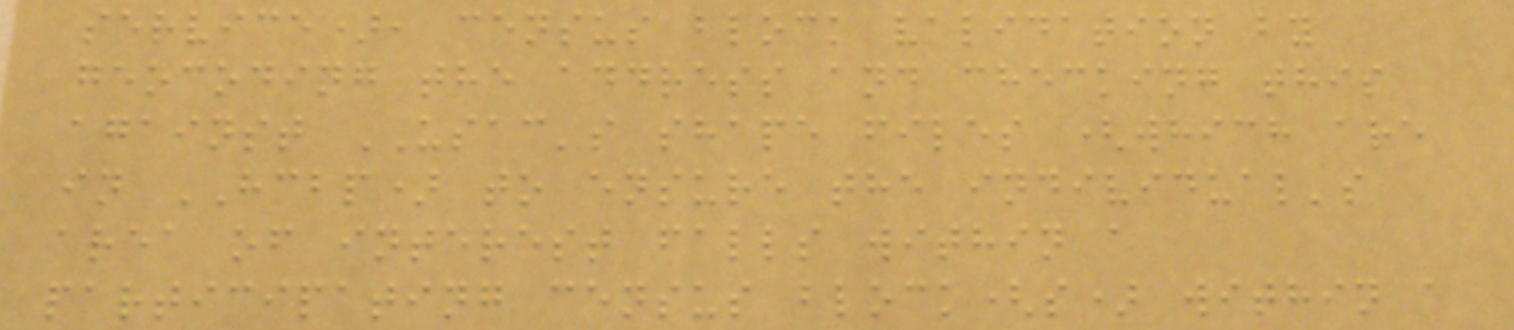service), census block validation by
geocoding the address and checking this
against USAC's shape files (which are
in HCBP) to ensure the individual's
area of interest falls within a
participating census block(s) within a
